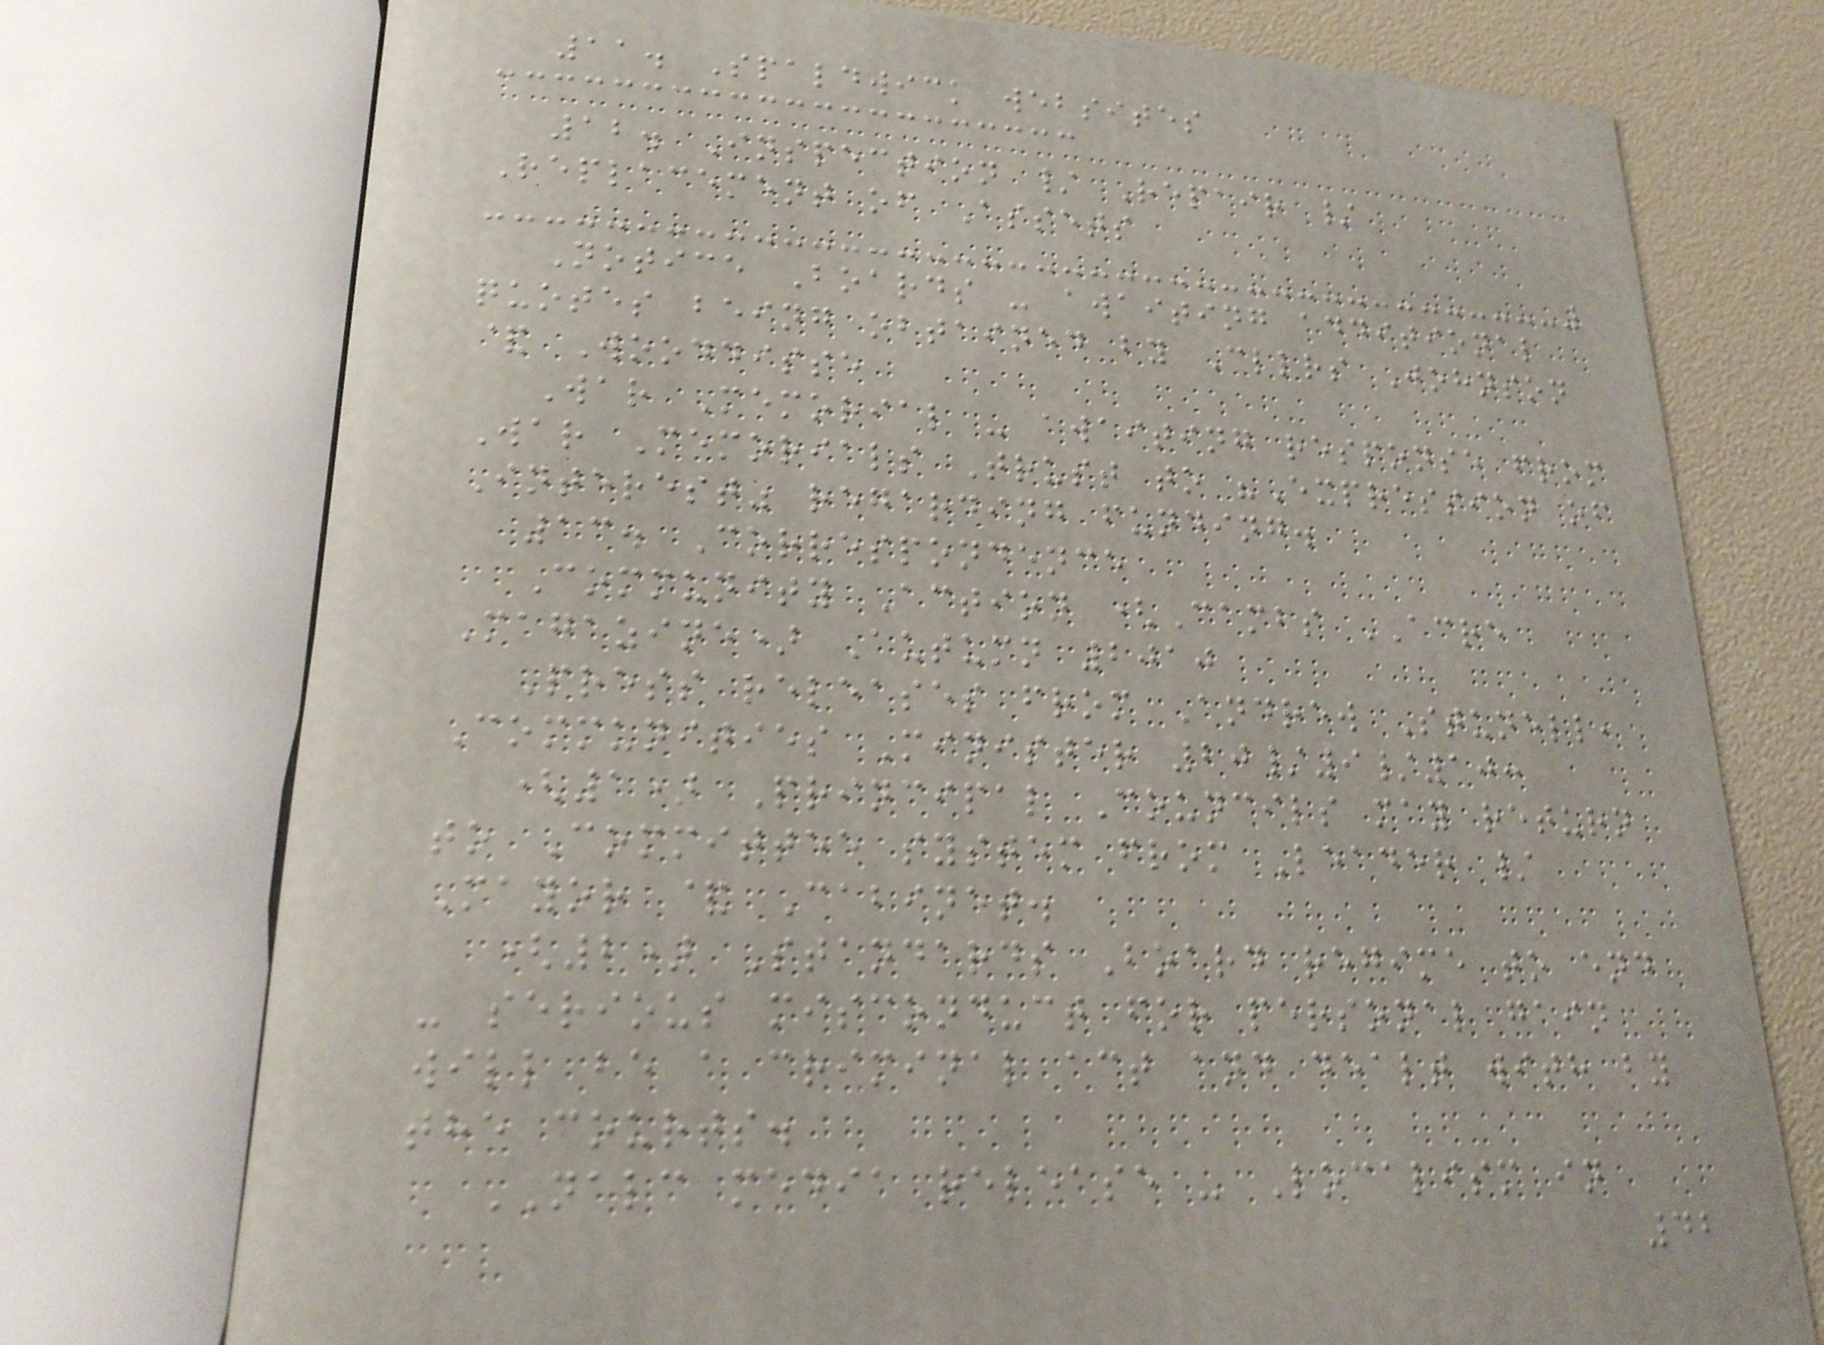11. Spaldwick websites
12. Inspection / Repair /
Replacement of Assets
Notice Boards - awaiting additional
quotes being obtained by Cllrs Johnson
& Wooddisse
War Memorial - awaiting response from
War Memorials Trust to "Expression of
Interest" regarding funding.
13. Correspondence
Community Action (Cambs ACRE
Magazine) Autumn 2010
Press releases from Andrew Stunell,
Communities Minister 20/9/10:
(1) Principal Councils may return
to Committee system from Leader /
Mayor & Cabinet.
(2) Standards Board regime to end
- serious misconduct for personal gain
will be a criminal act and dealt with by
the courts.
NALC media release - Localism in
42
